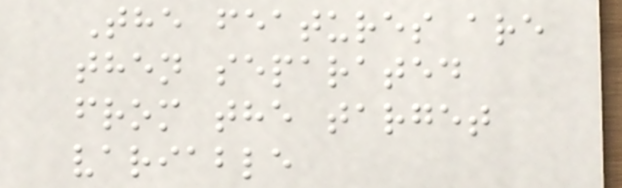The features are
then separated
from the target
variable
